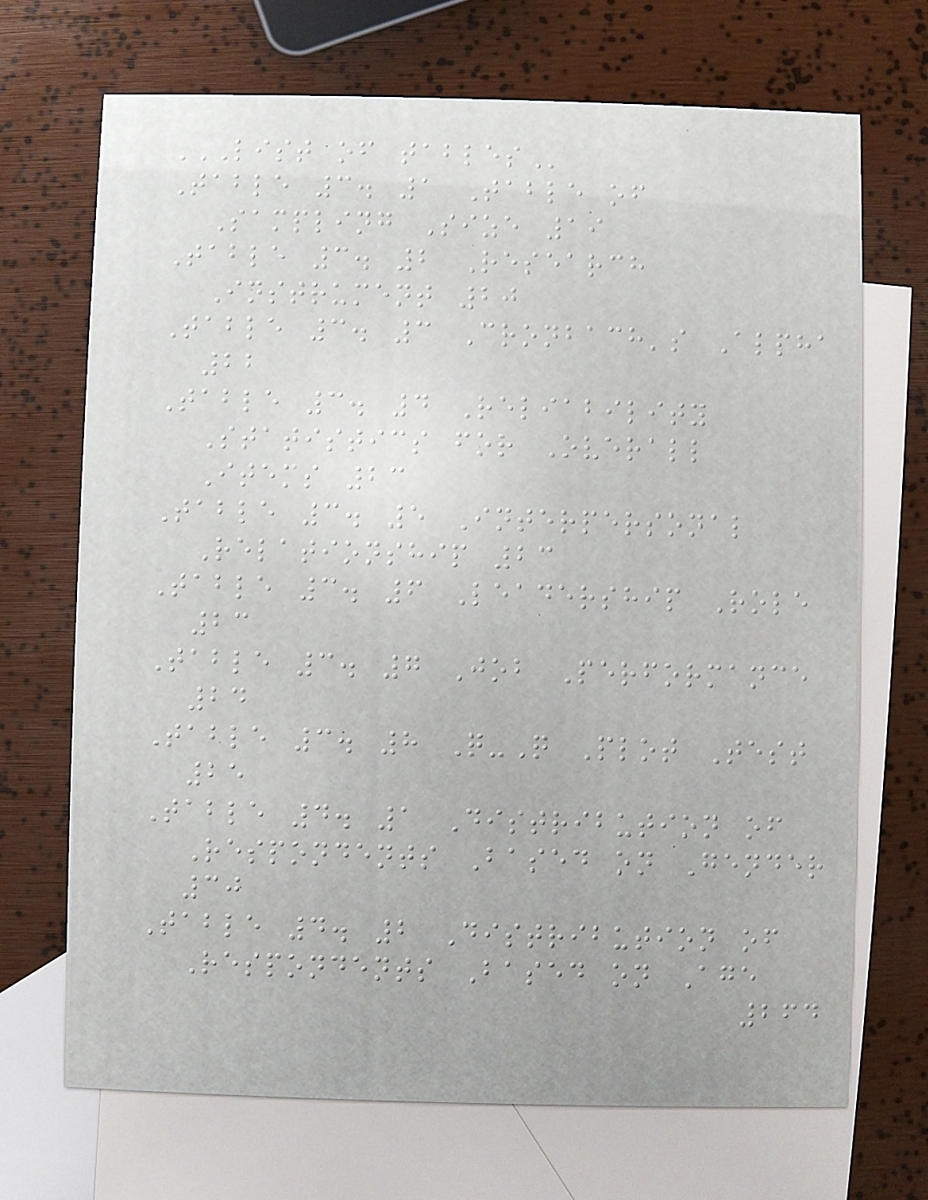LIST OF TABLES
Table 3. 1 Table of
Sampling Size 19
Table 3. 2 Research
Instrument 20
Table 3. 3 Cronbach's Alpha
22
Table 3. 4 Reliability
Statistics for Overall
Items 23
Table 3. 5 Interpersonal
Relationship 23
Table 3. 6 Leadership Role
23
Table 3. 7 Job Performance
24
Table 3. 8 Q-Q Plot Test
25
Table 4. 1 Distribution of
Respondents Based on Gender
30
Table 4. 2 Distribution of
Respondents Based on Age
264
